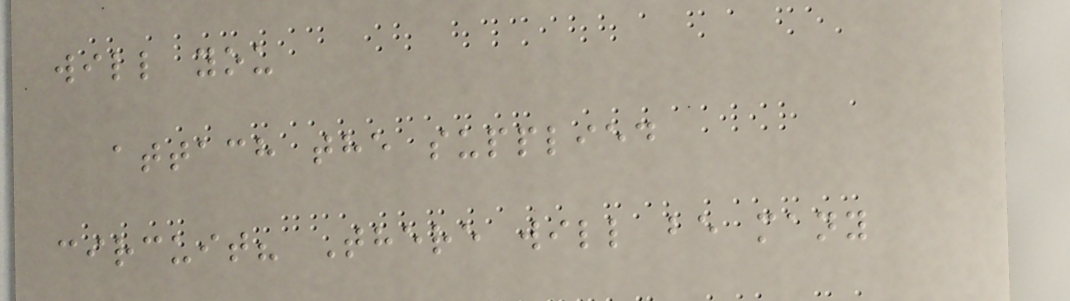will you
attach the supplied
circuit? There will be many
